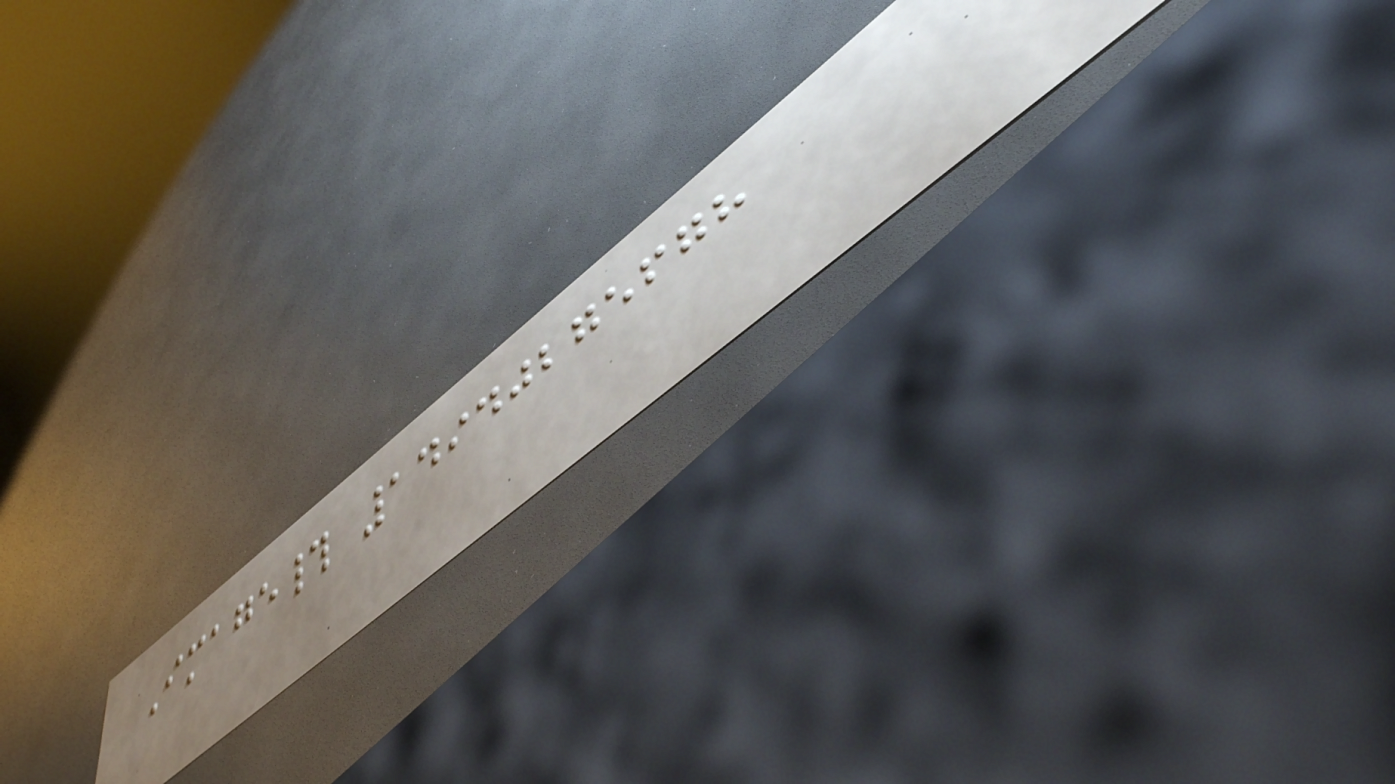Image# 14940275678
